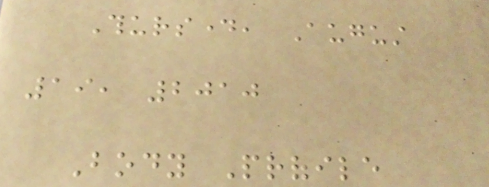Thursday, August
19, 2010
Body Profile
